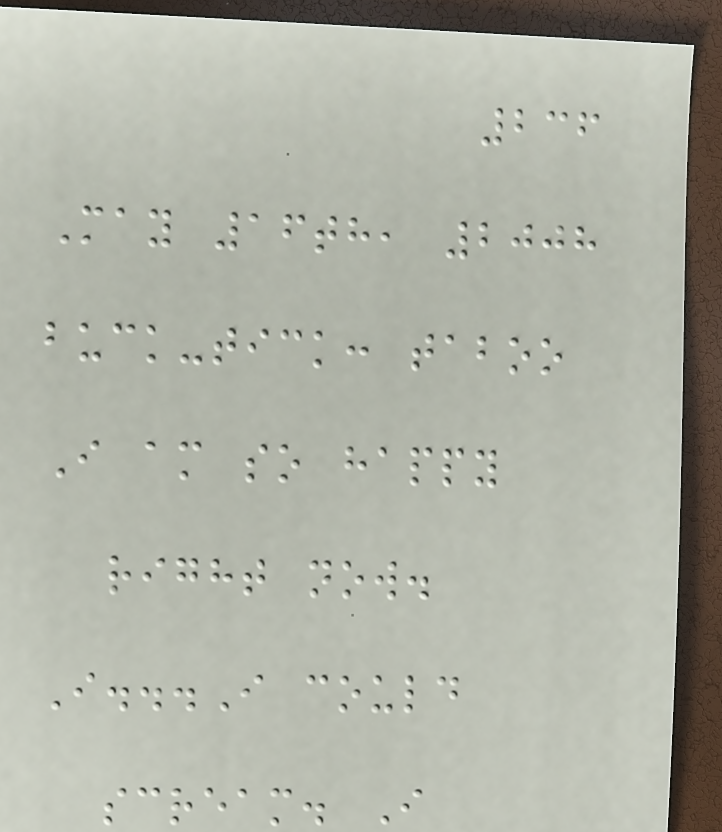236
May 16th, 2008
buck-tick: taboo
I am so happy
right now.
I...I could
scream. I
